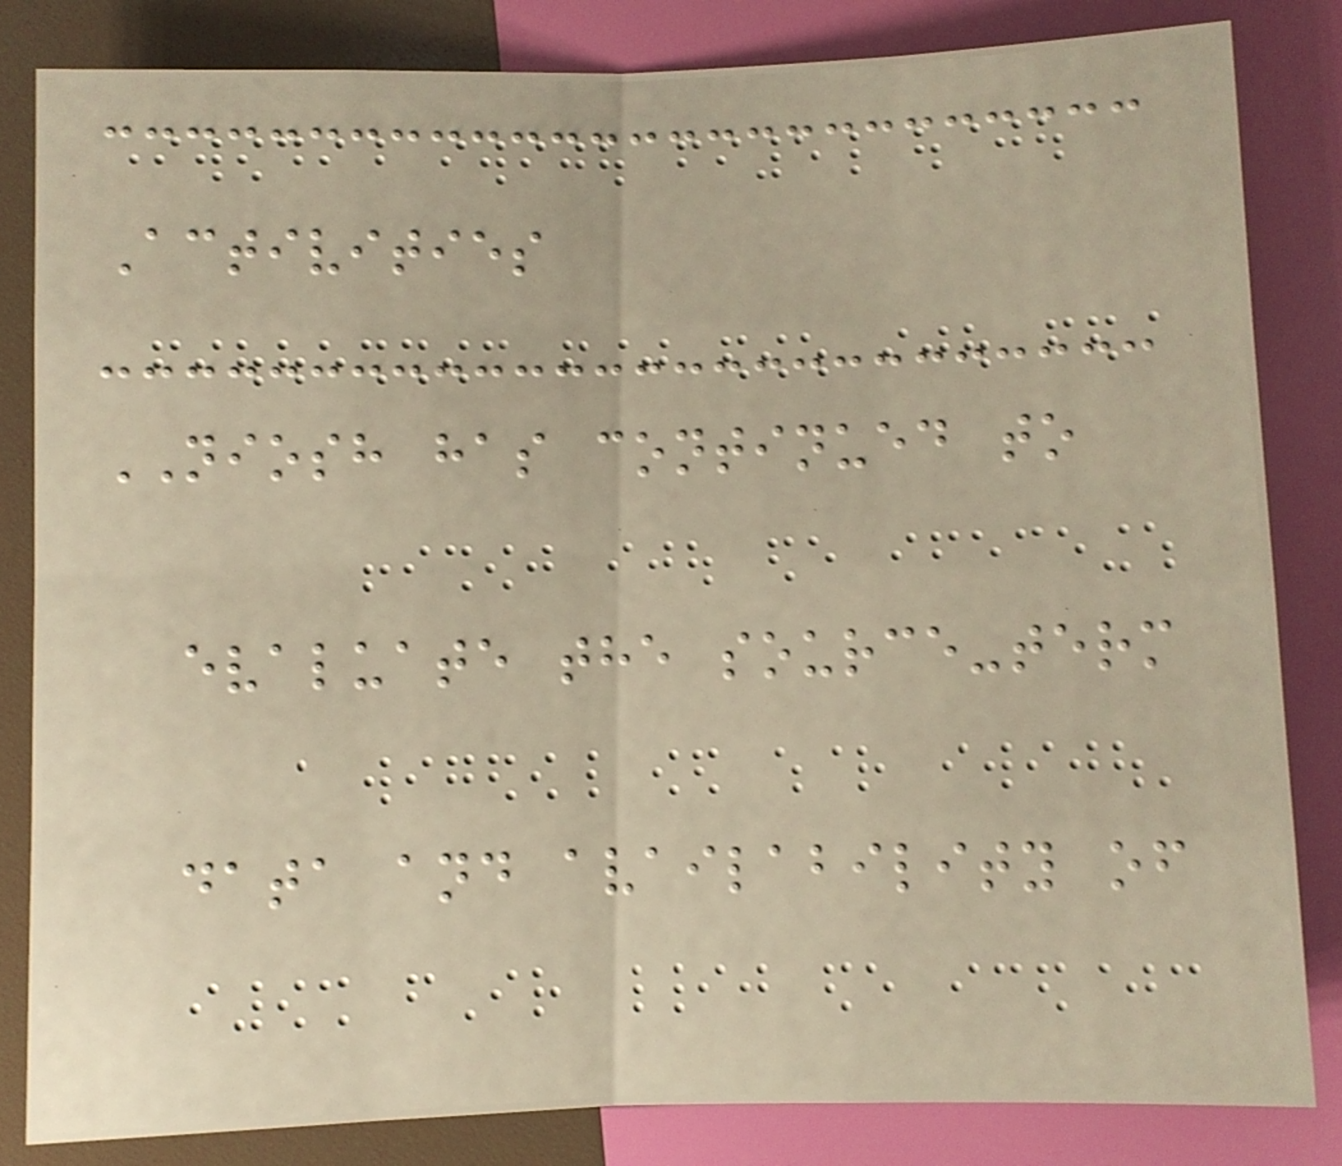Activities
NIOSH has continued to
evaluate the source-term
data and availability of
